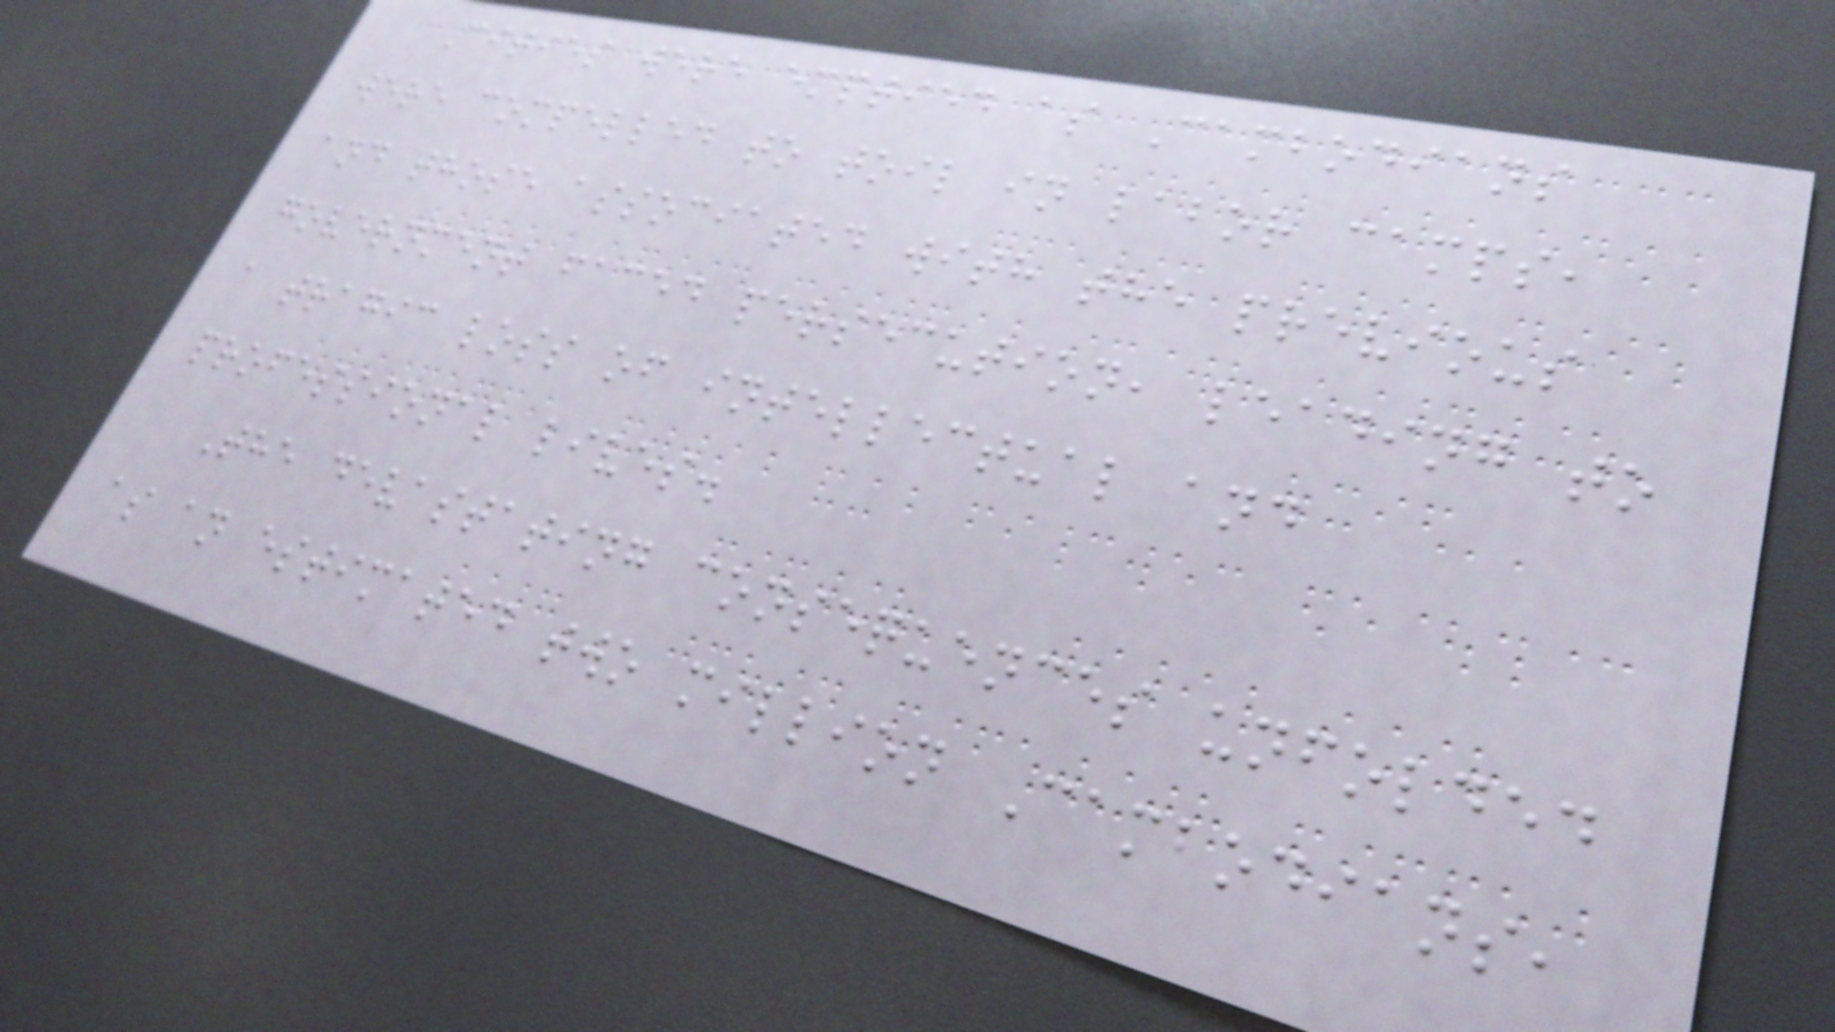Cities were emptied as Cambodians
were compelled to toil in labor camps,
and those associated with the previous
government faced persecution, leading to
a tragic loss of intellectual and
professional lives.
The devastating consequences unfolded
as an estimated two million Cambodians,
